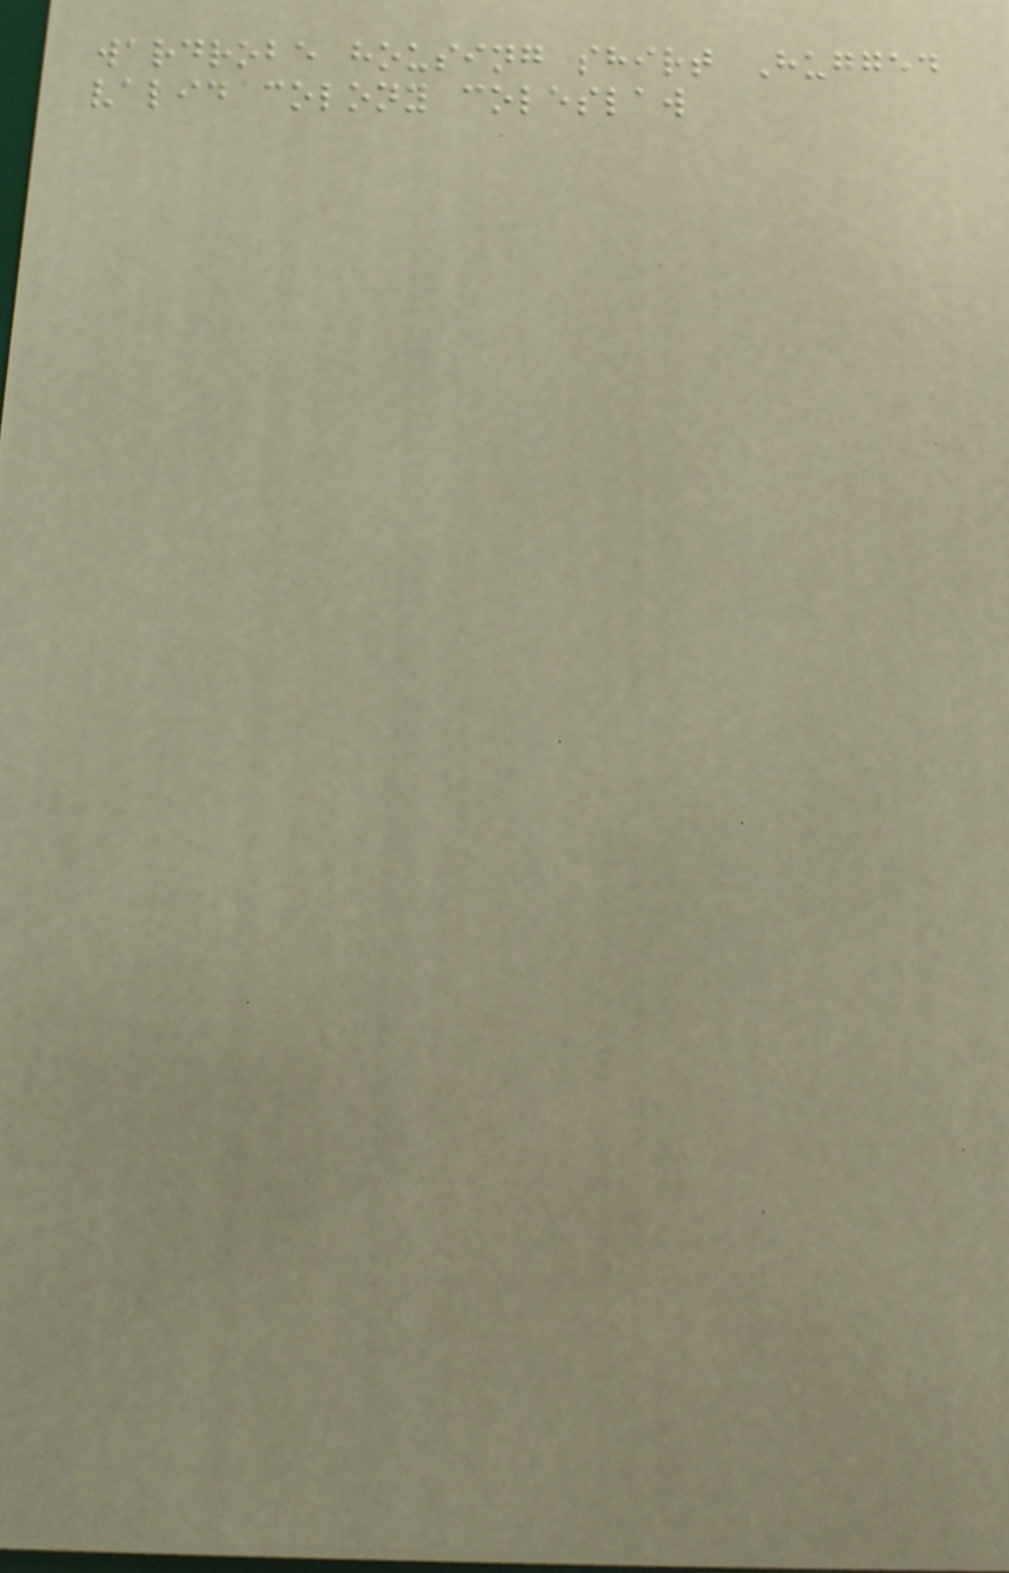wardrobe housing shirt Hugged
valid colony coleslaw
